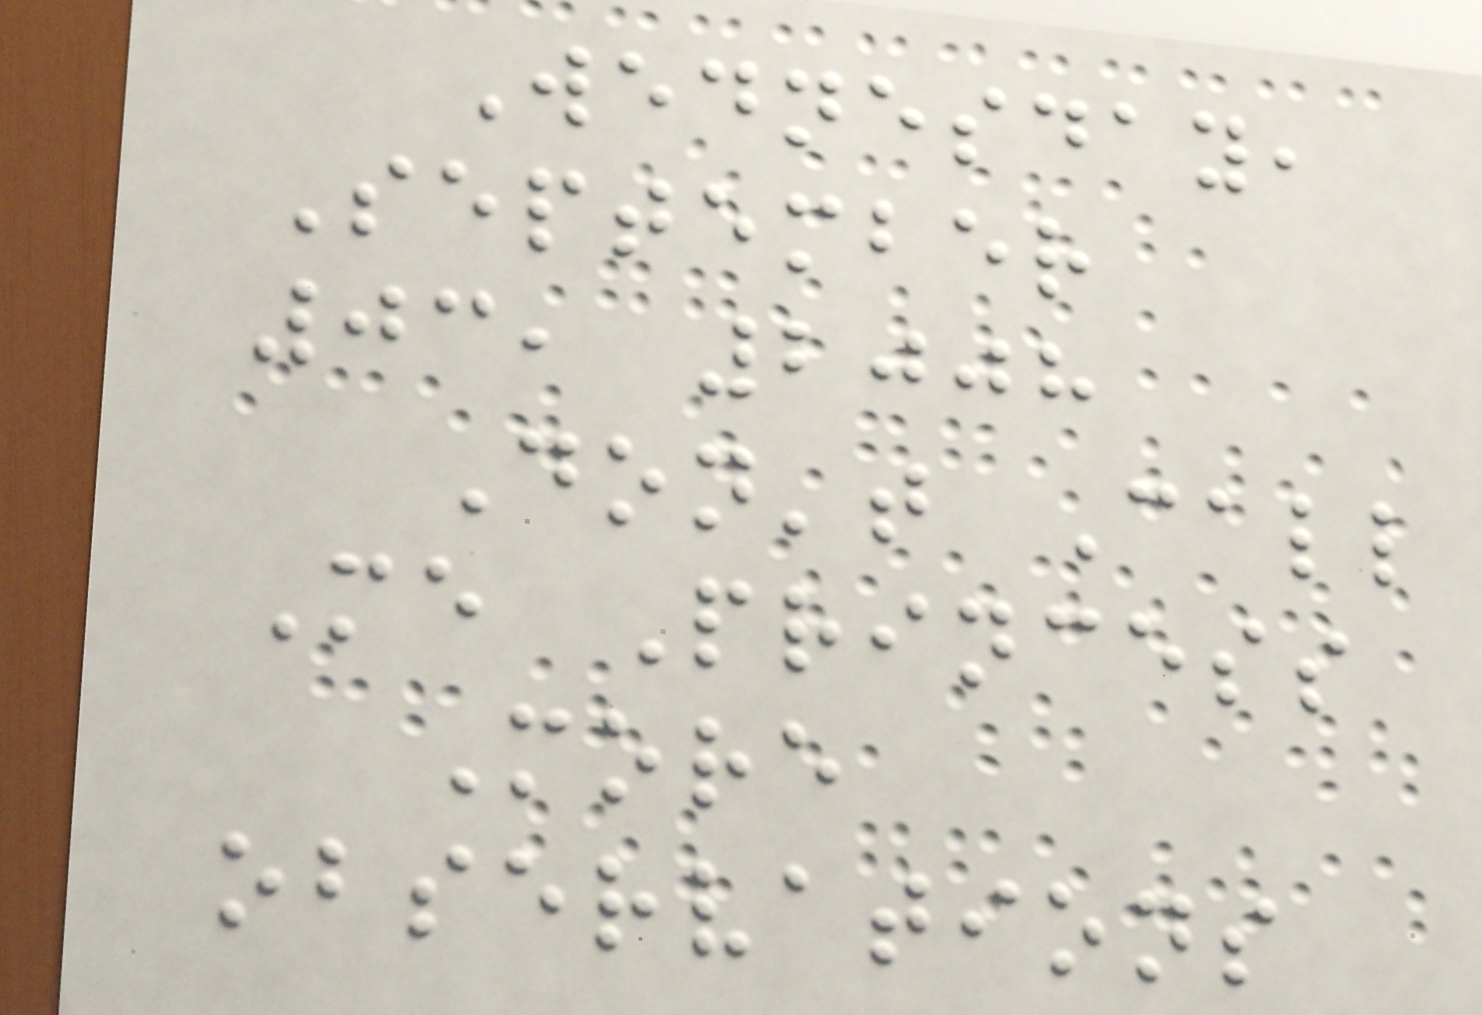Wednesday,
September
03, 2008
Don't Call
Me Princess
More
observations
